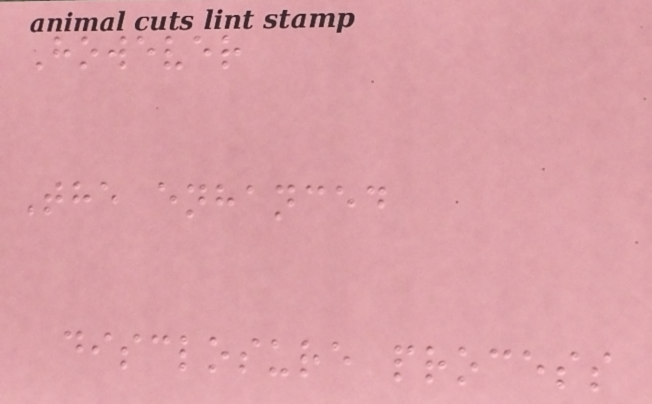However
The enhanced
disclosure process
